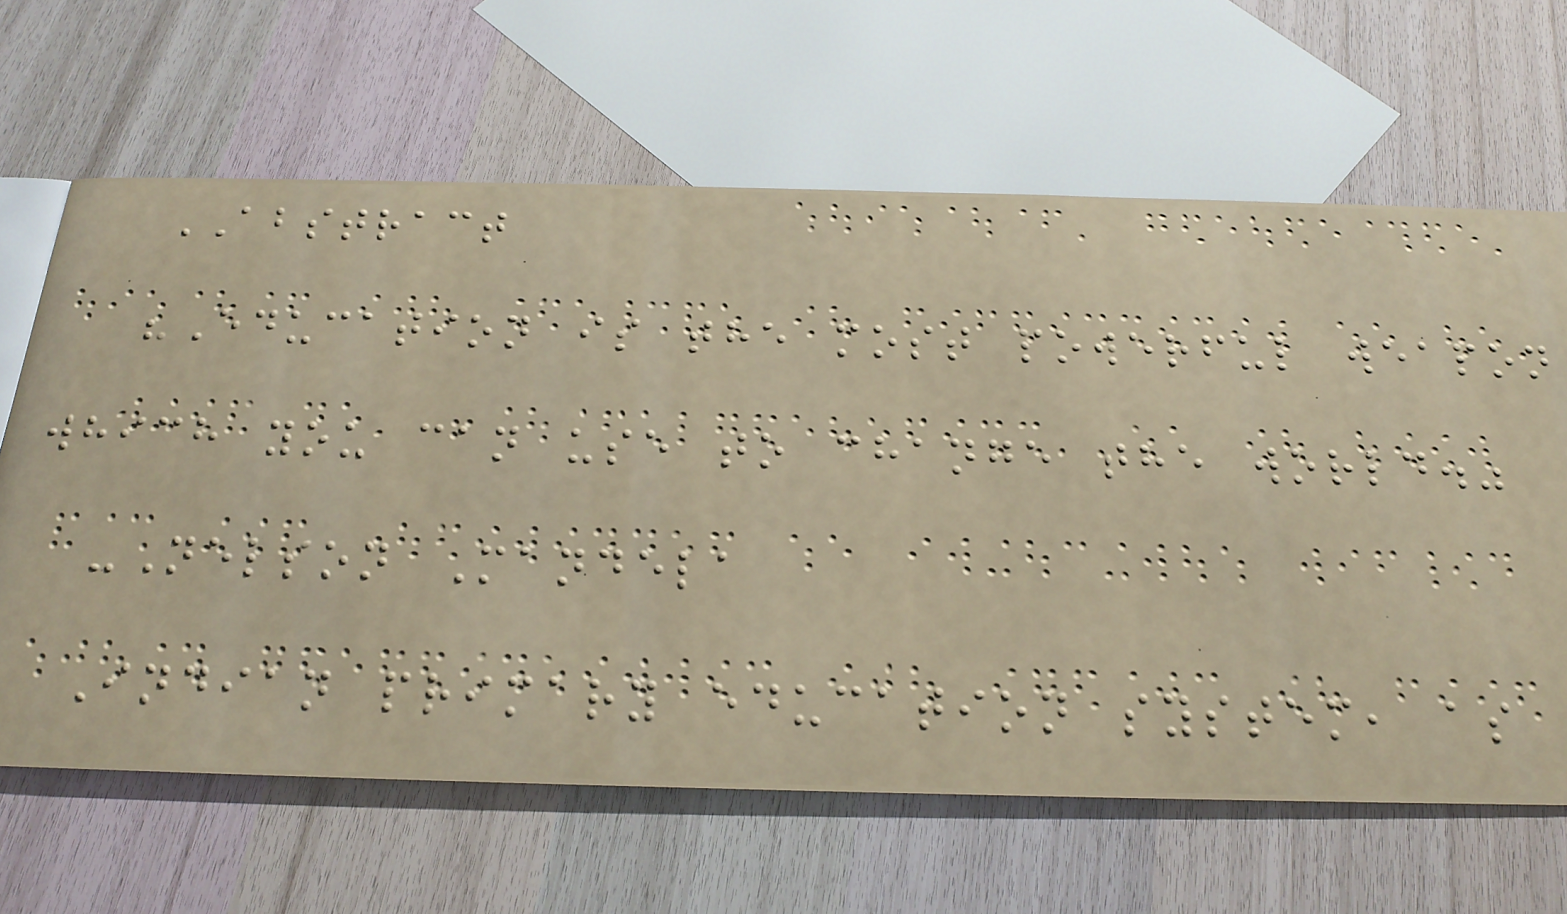ABSTRACT
"Education is the most powerful weapon
which you can use to change the world."
-Nelson Mandela
Indian primary education system, as
